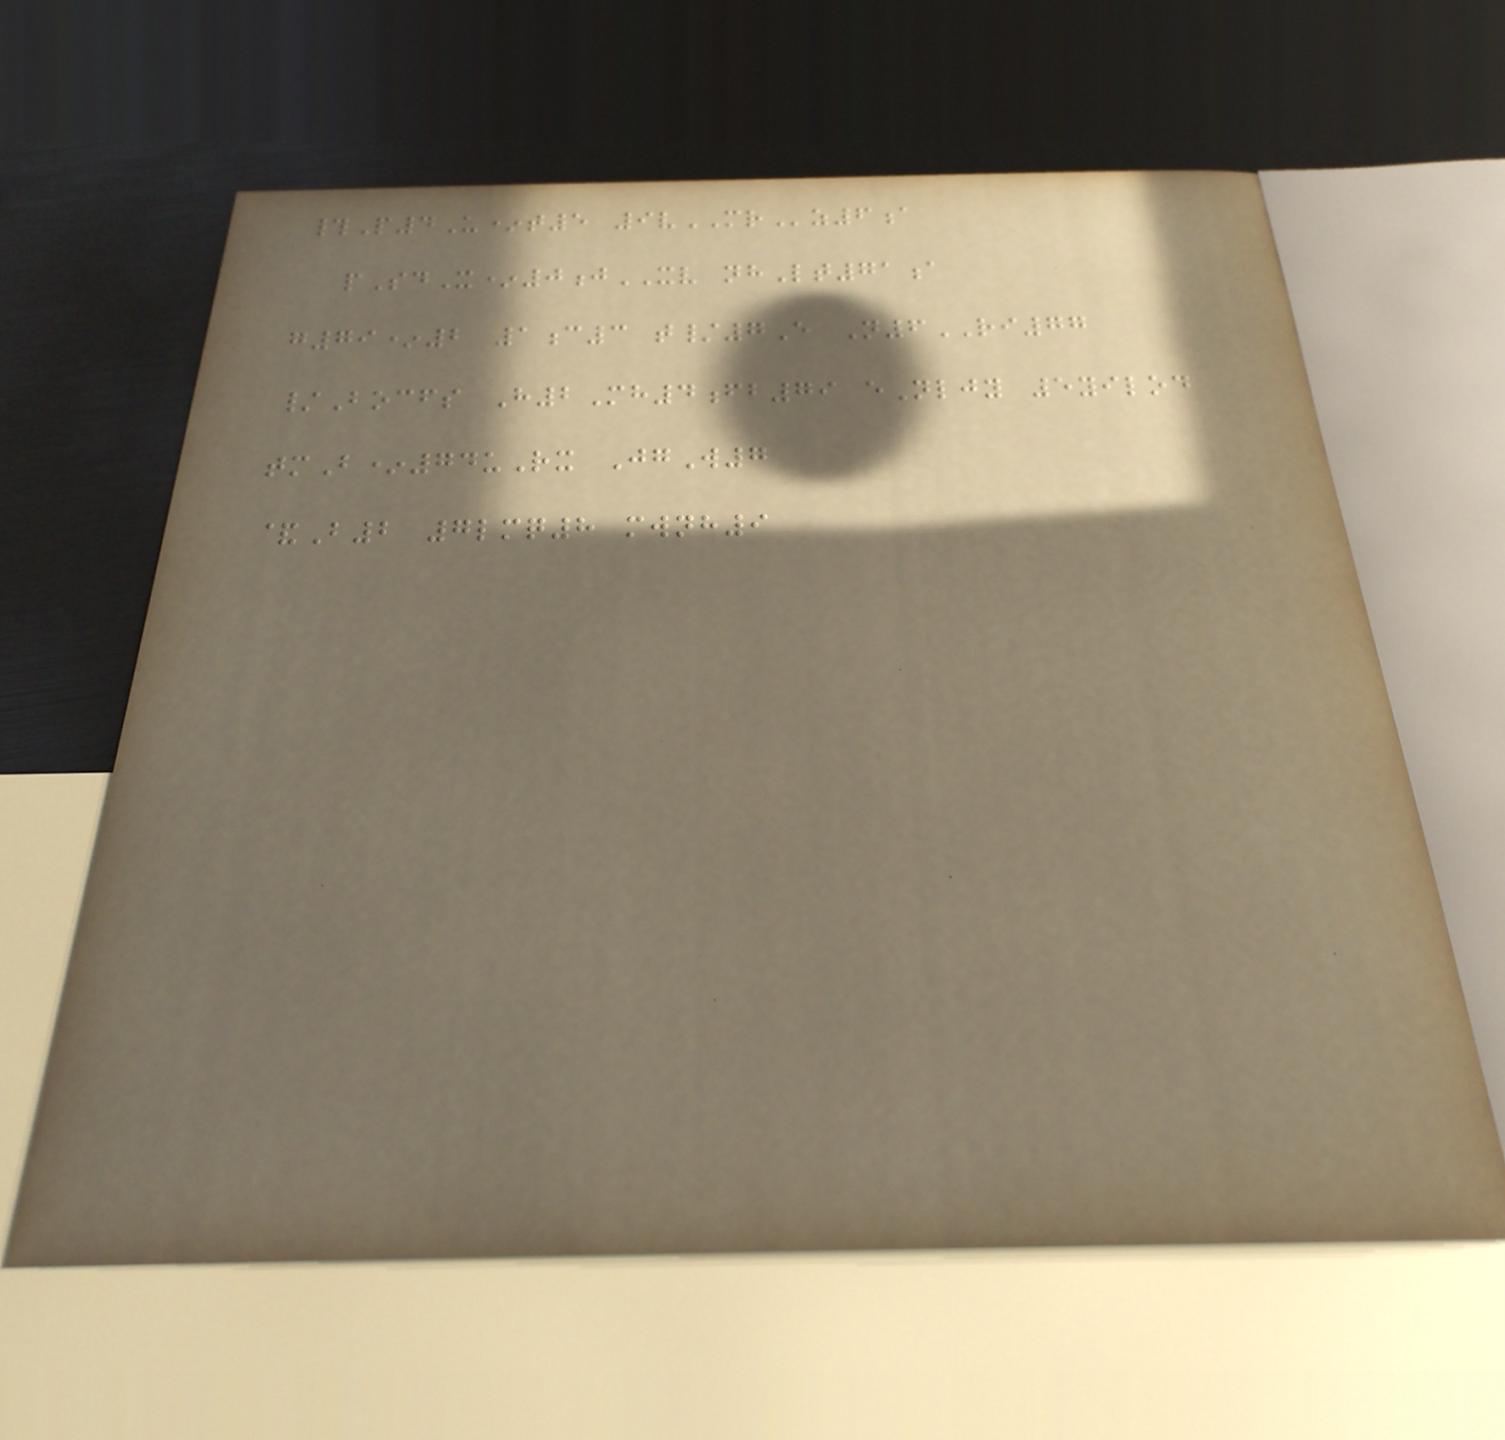#P4U*t5 9vMRz6a
pSdX*0jXV nhLt71a
g79*2 1c3 t/7E N6RI77
/Bocfs H2Mh4fb79 eNljy 5yilod
tmB*74uRx JgW7
&B2 7lmq8 mwnh9
